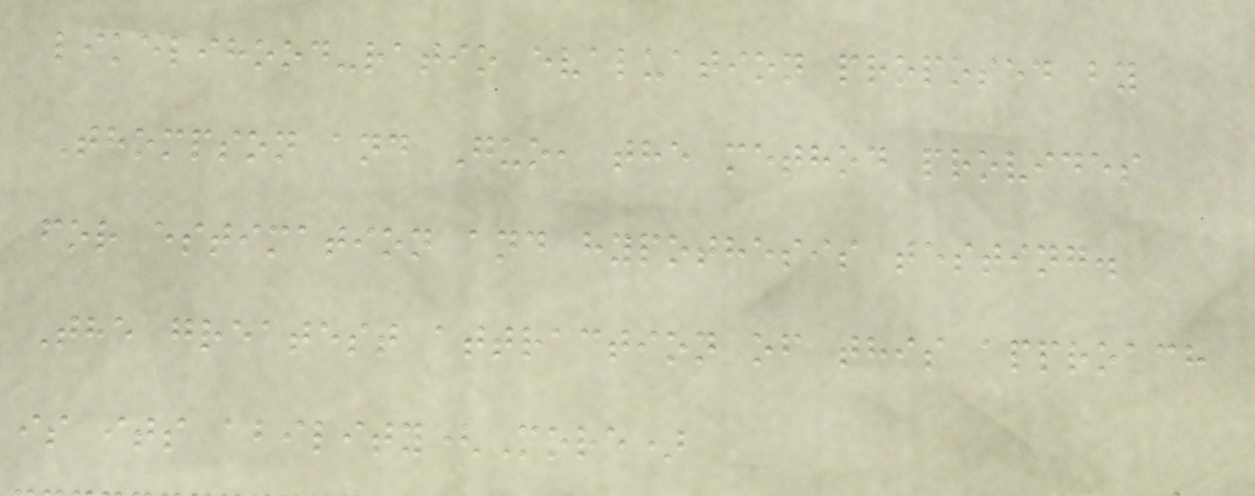likelihood-ratio evaluation proposed by
Thompson and Guo, the method provides
for estimation and hypothesis testing.
The greatest attraction of this approach
is its ability(More)
